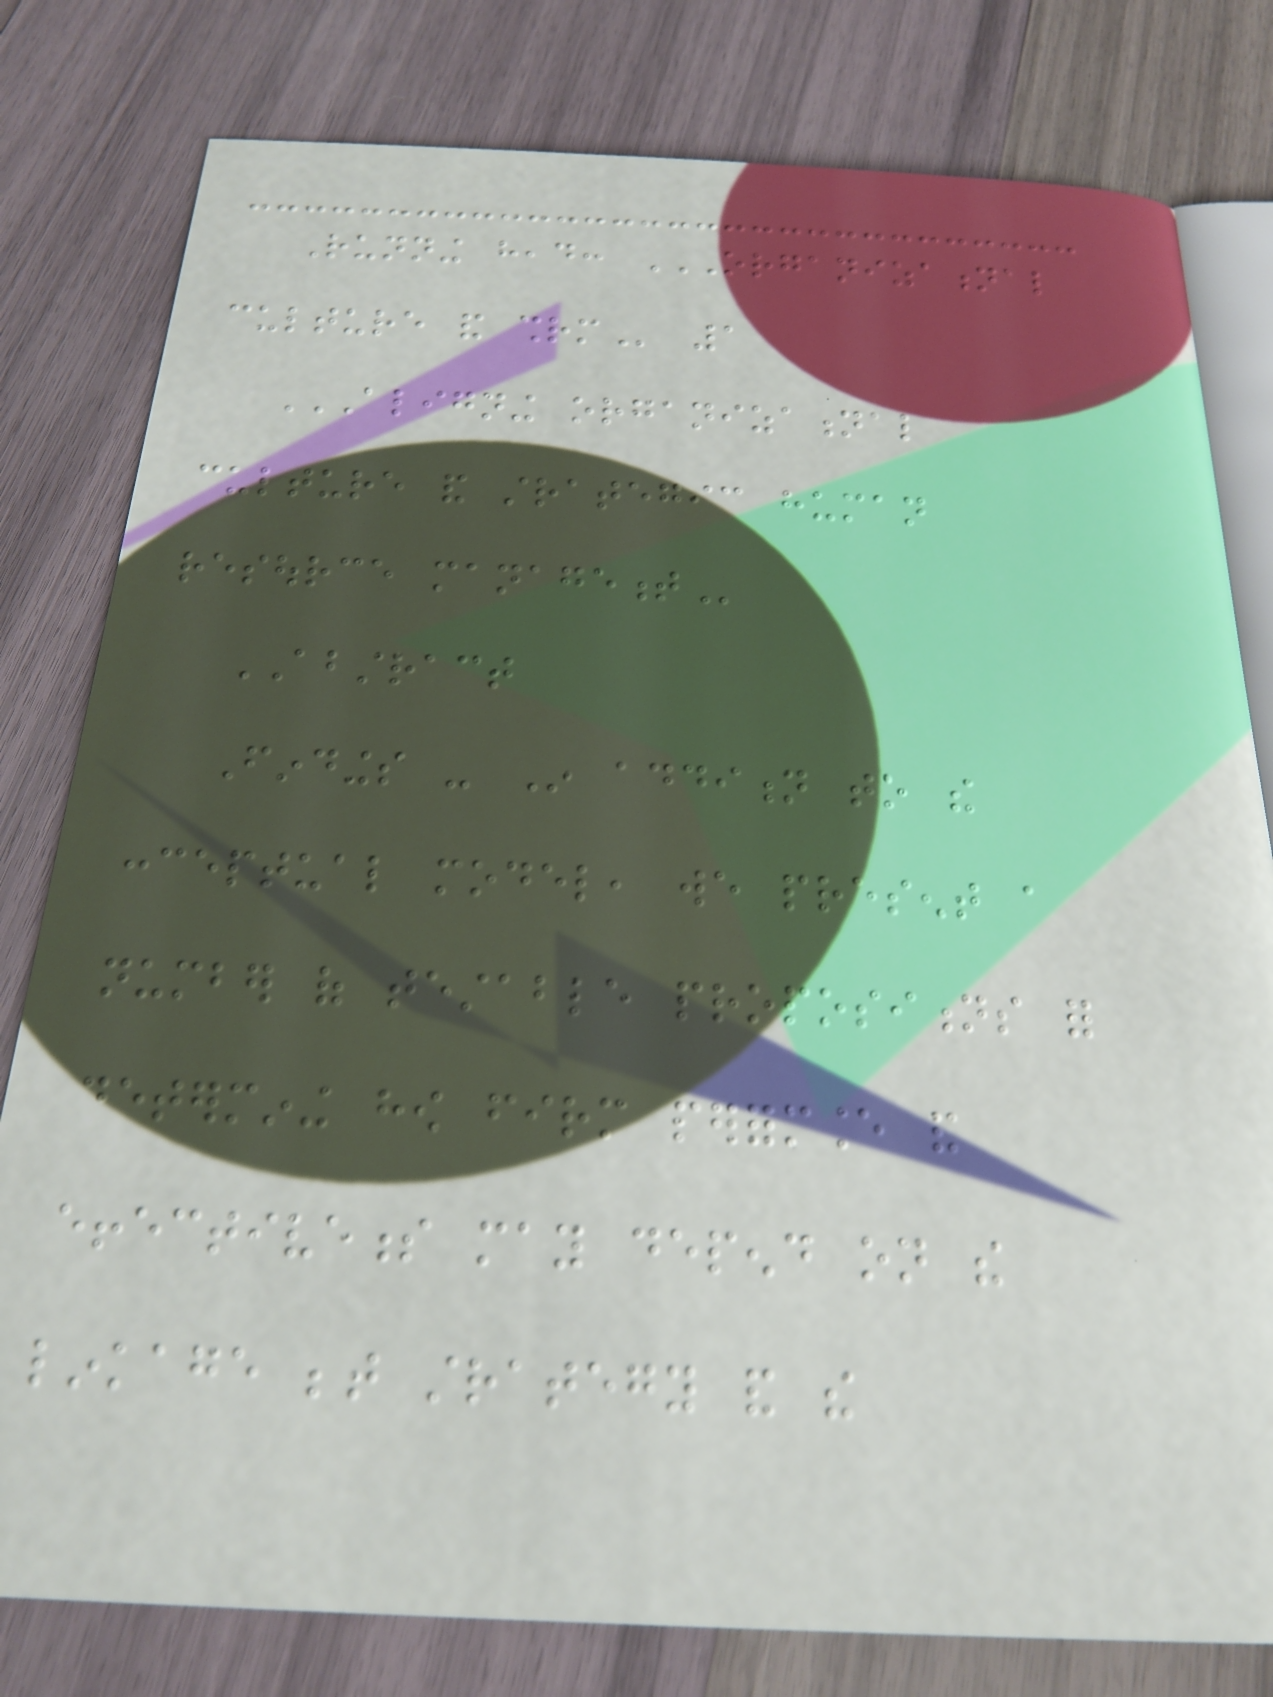Running head: ORGANIZATIONAL
CULTURE AND SHRM 1
ALIGNING ORGANIZATIONAL
CULTURE AND STRATEGIC HUMAN
RESOURCE MANAGEMENT
ABSTRACT
Findings - In addition to the
conceptual model, we present a
number of testable propositions for
determining how firm performance and
effectiveness may depend on the
linkage between strategy and the
